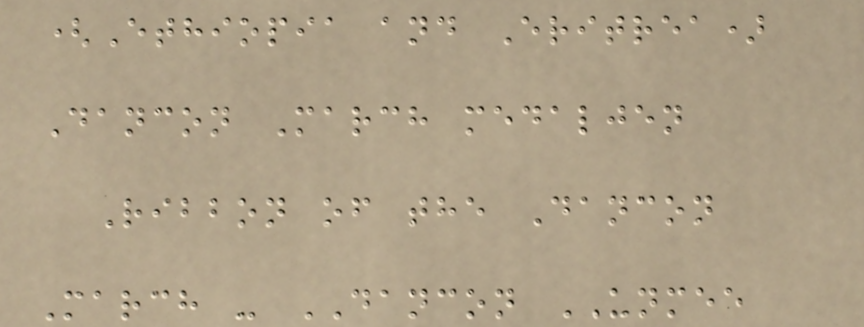(Ethiopia and Eritrea)
Dancon March medaljen
Ribbon of the Dancon
March - DANCON UNMEE
